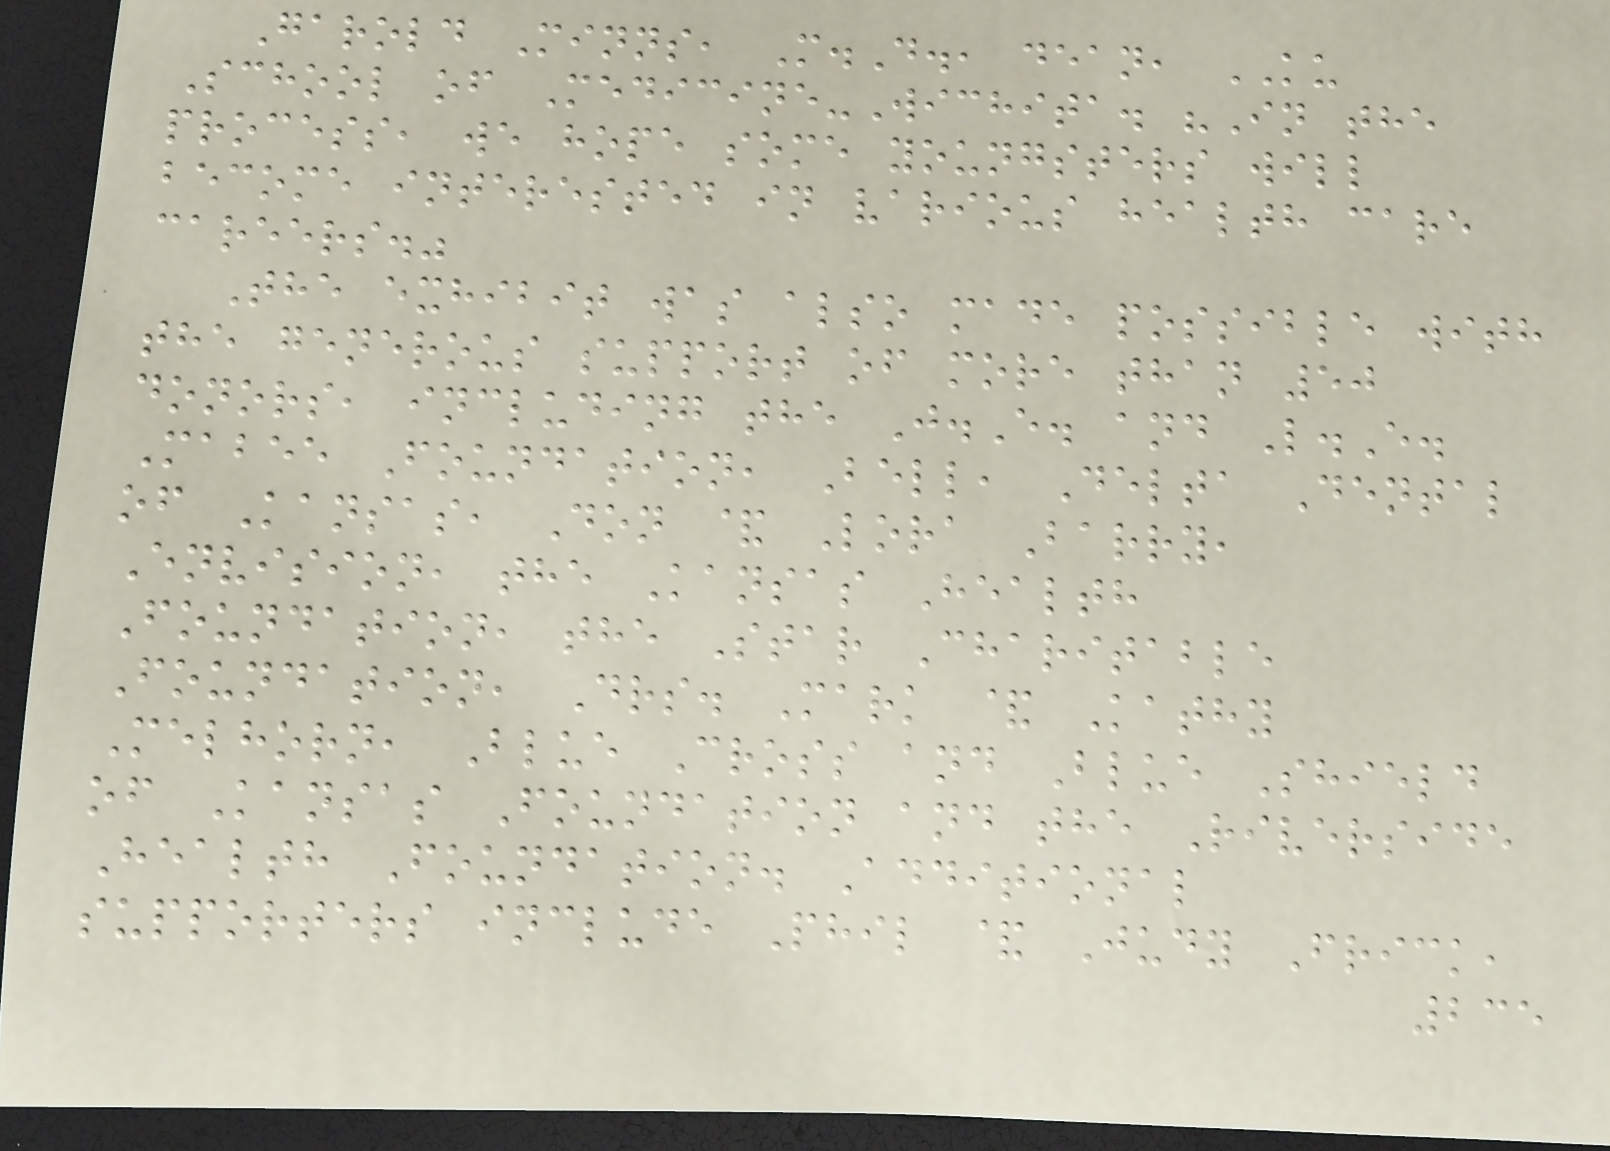Garold Minns, M.D., dean, KU
School of Medicine-Wichita. "In the
process, we hope some youngsters will
become interested in various health care
careers."
The exhibit was also made possible with
the generous support of more than 50
donors, including the J.E. and L.E.
Mabee Foundation, Bell, Delta Dental
of Kansas, Don & Lora Barry,
Envision, the Kansas Health
Foundation, the Star Charitable
Foundation, Drs. Mark & Kathy
Melhorn, Blue Cross and Blue Shield
of Kansas Foundation and the Riverside
Health Foundation. Additional
supporters include Phil & Judy Frick,
235
